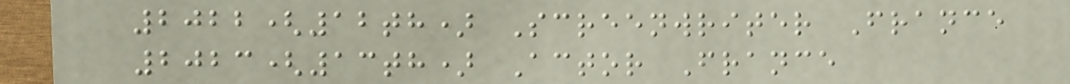2022(12th) Screenwriter France
2023(13th) Actor France
